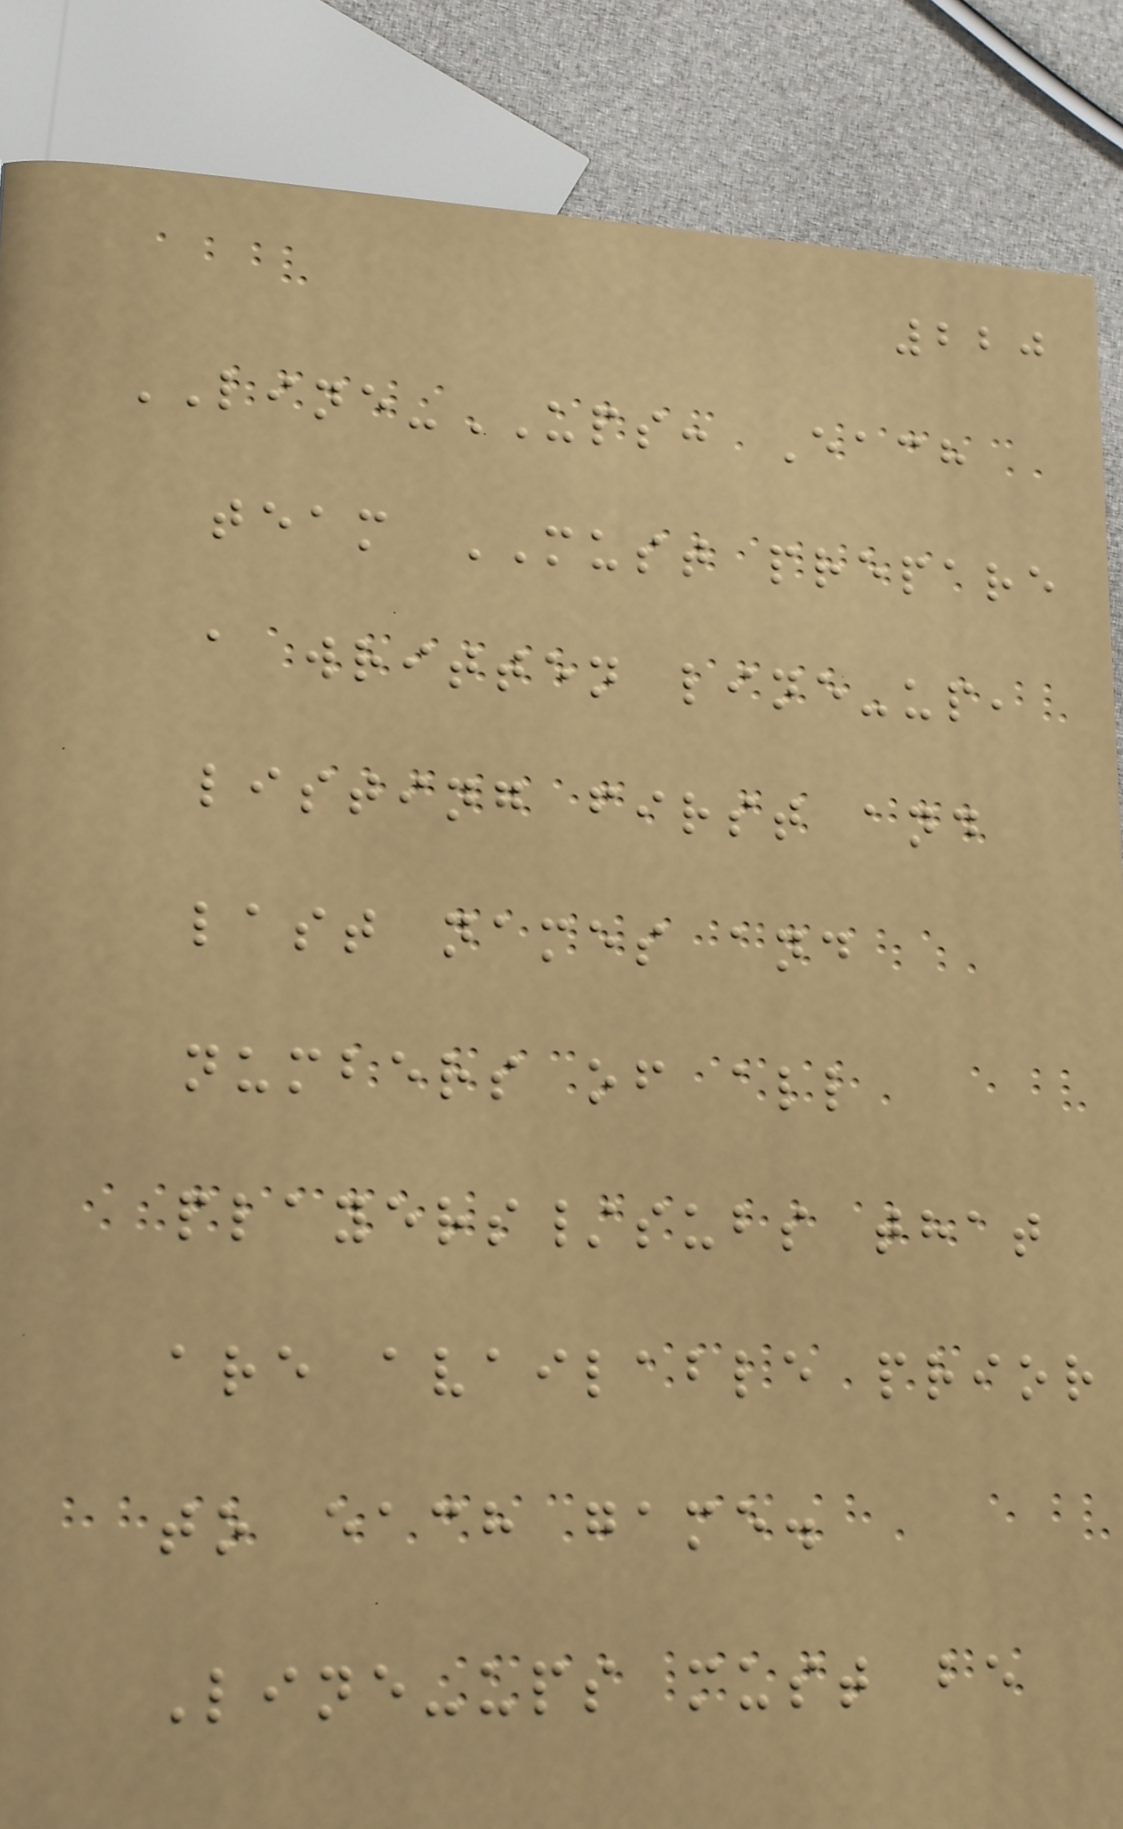220
LINE-UPS: Each
team MUST prepare
a written line-up,
listing first and
last names and
numbers of all
players/subs that
are available prior
to each game.
Line-ups must be
